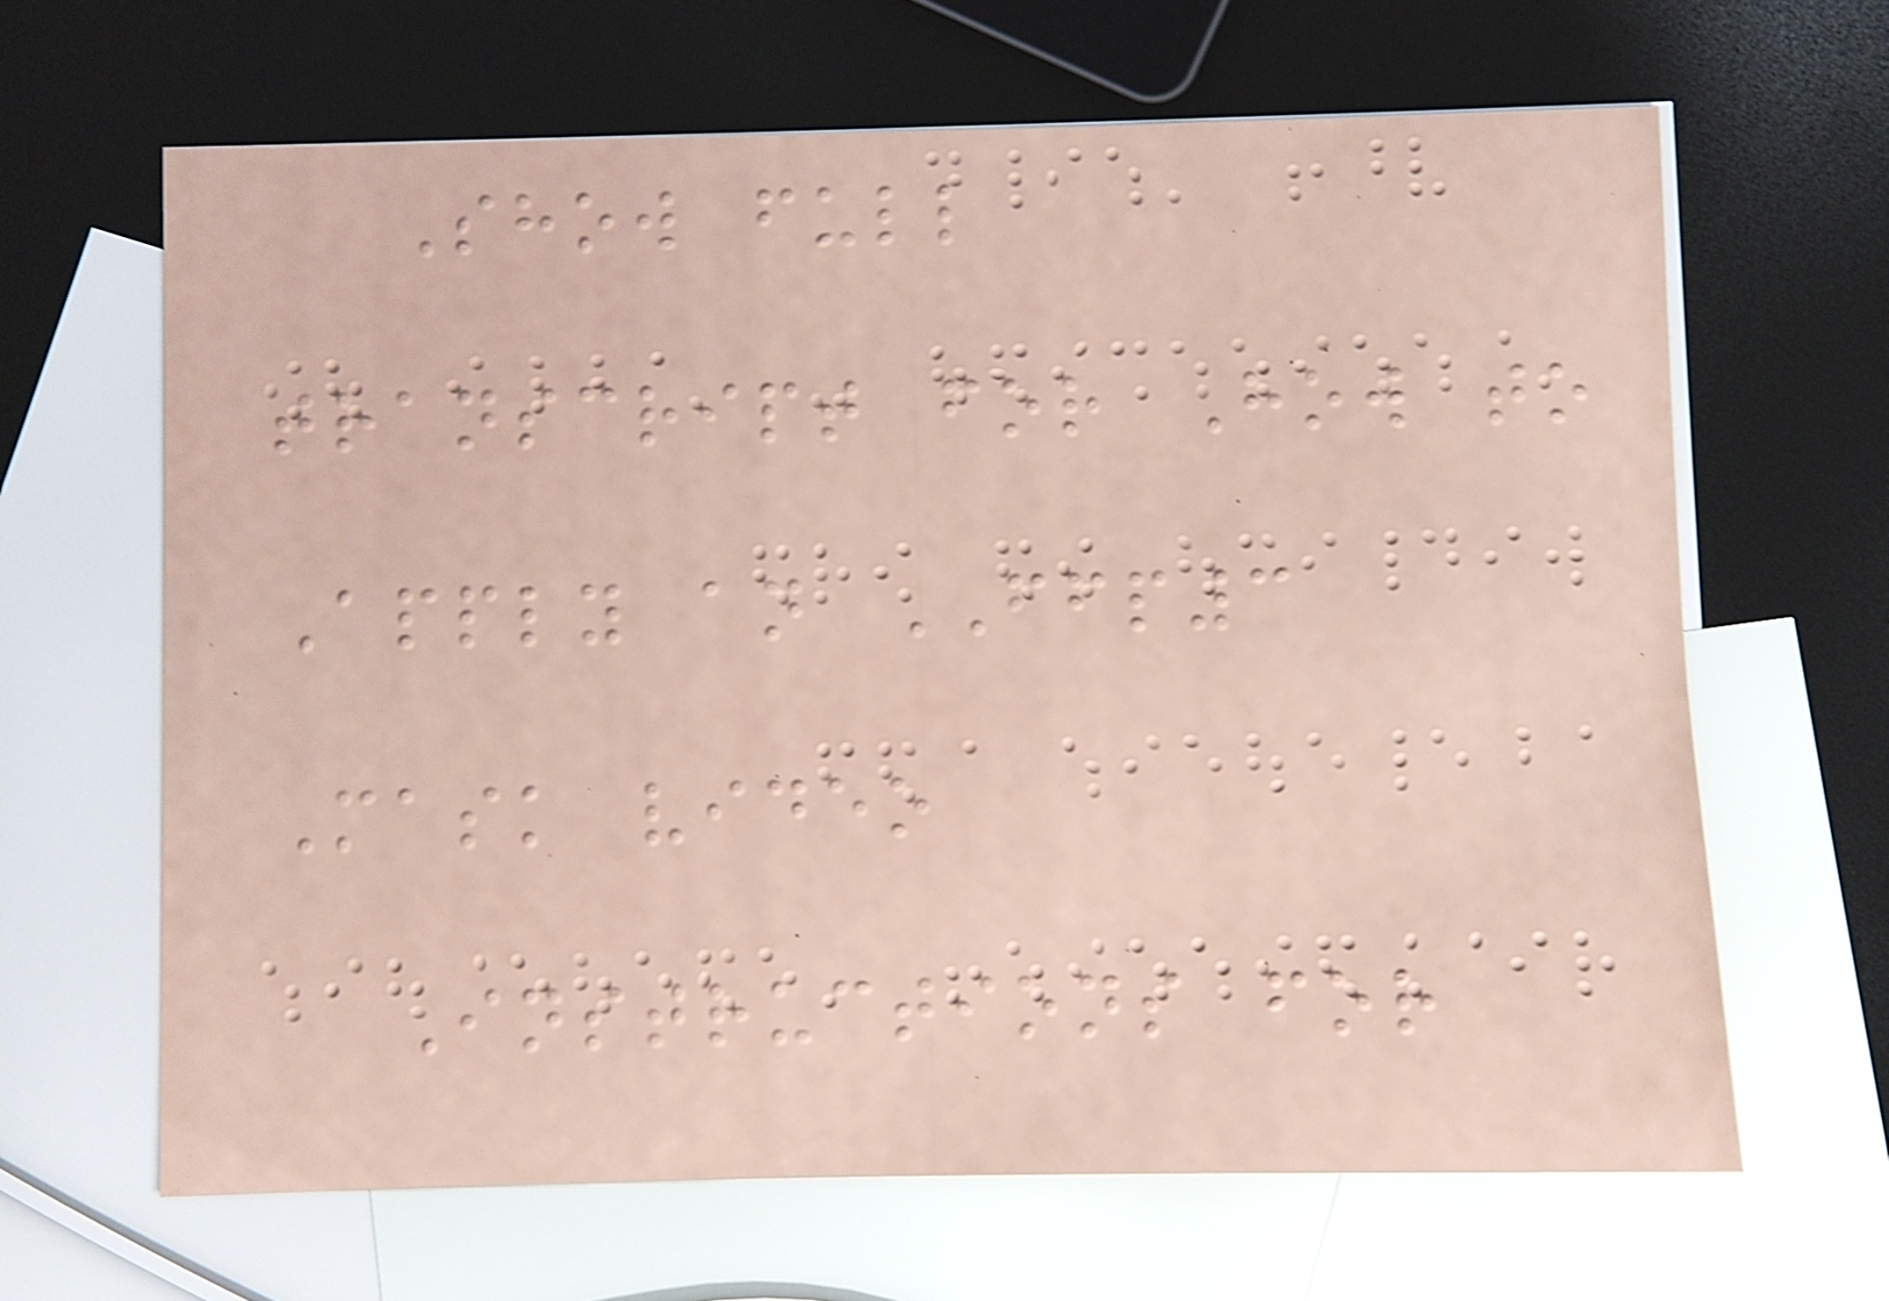Show full
transcript for How to
Apply an FFP3
Mask video
Instructions for
